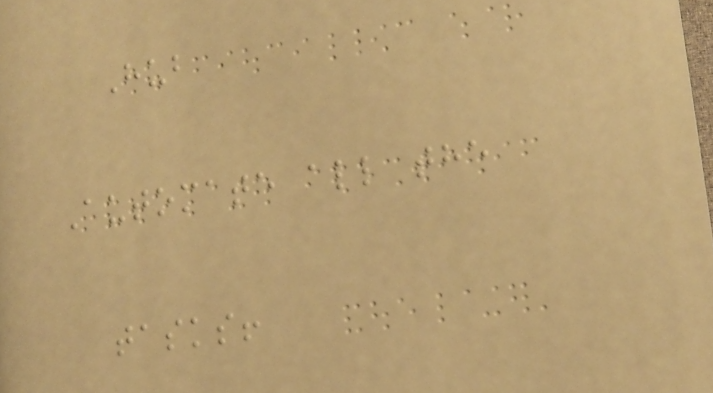Hub
Automate all the
tasks!
